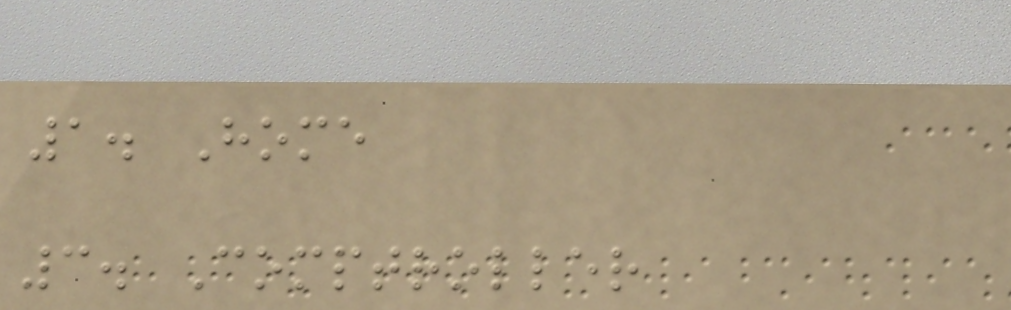1. Home
3. Comptroller
